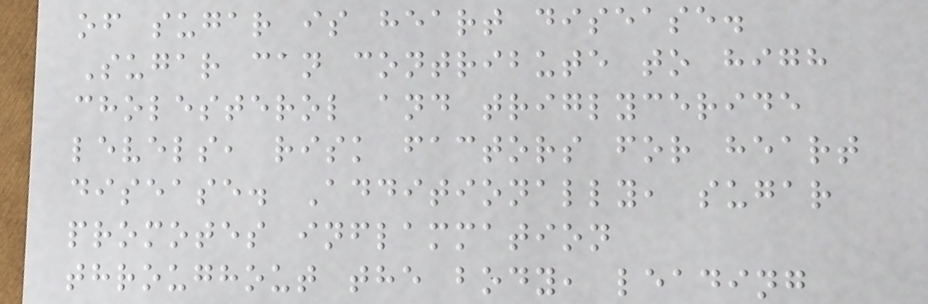of sugar is heart disease.
Sugar can contribute to high
cholesterol and triglyceride
levels, risk factors for heart
disease. Additionally, sugar
promotes inflammation
throughout the body, leading
